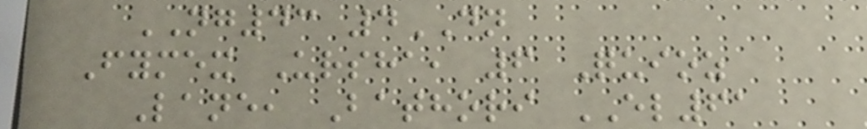NG43 4DN
Fymex Ursha, 6 Quioz
Lane, Bathori EL61
